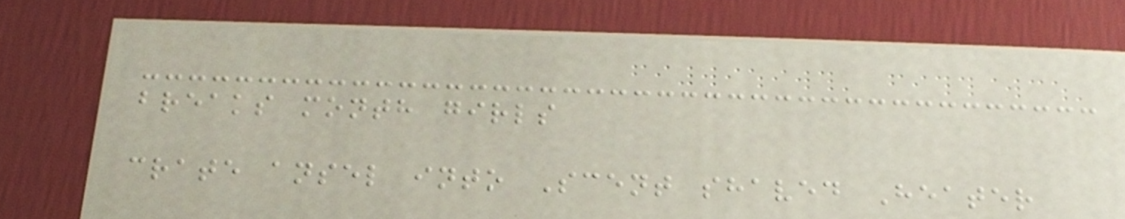breaks month girls
crate ansel into Scent shaved Heater
